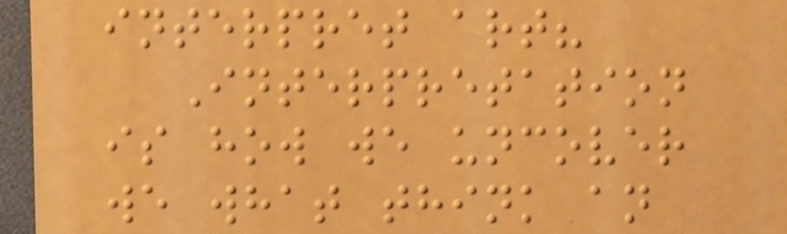interpret art?
Interpretation
is how we uncover
we what think an
